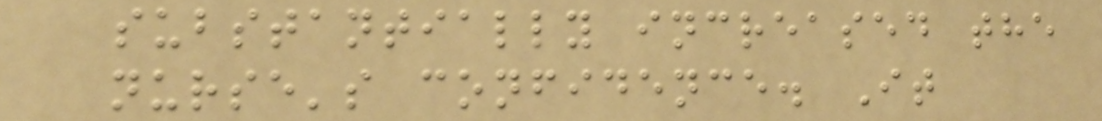substantially increased the
nurse's confidence. It
